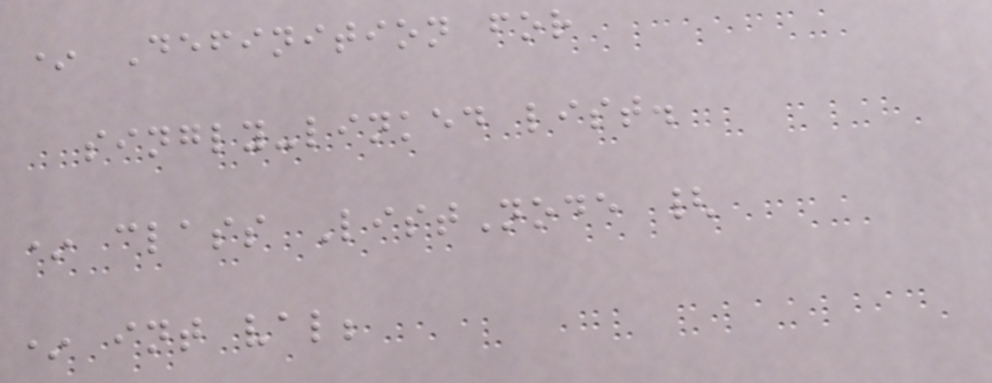* Definition for
singly-linked list.
* class ListNode {
* int val;
